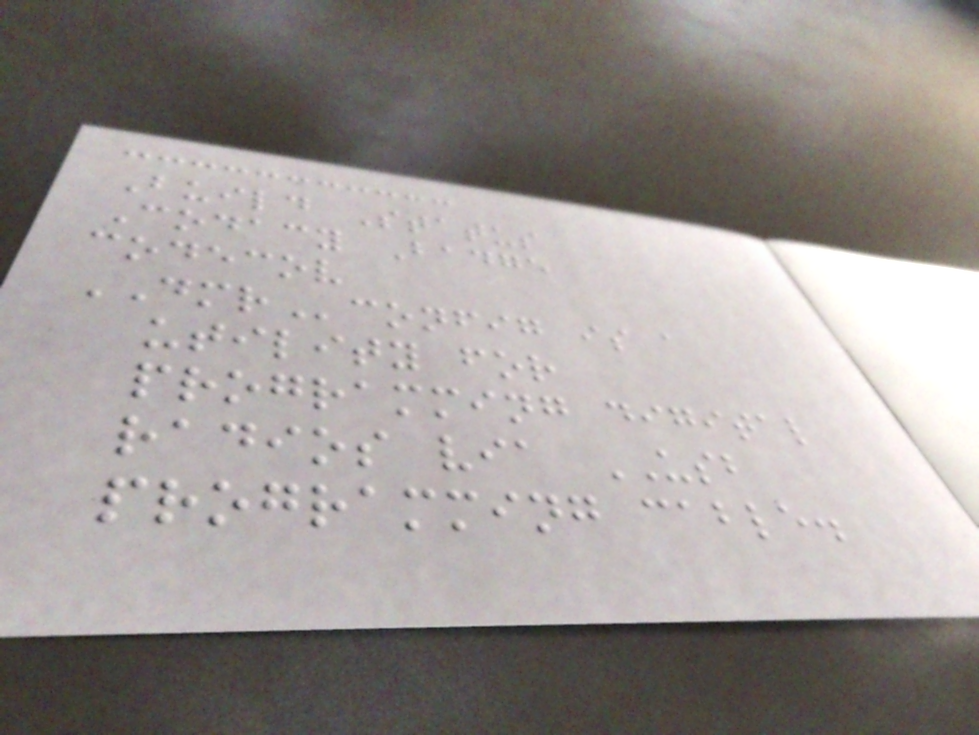Build Status
Codacy Badge
codecov
DMRconfig is a
utility for
programming digital
radios via USB
programming cable.
